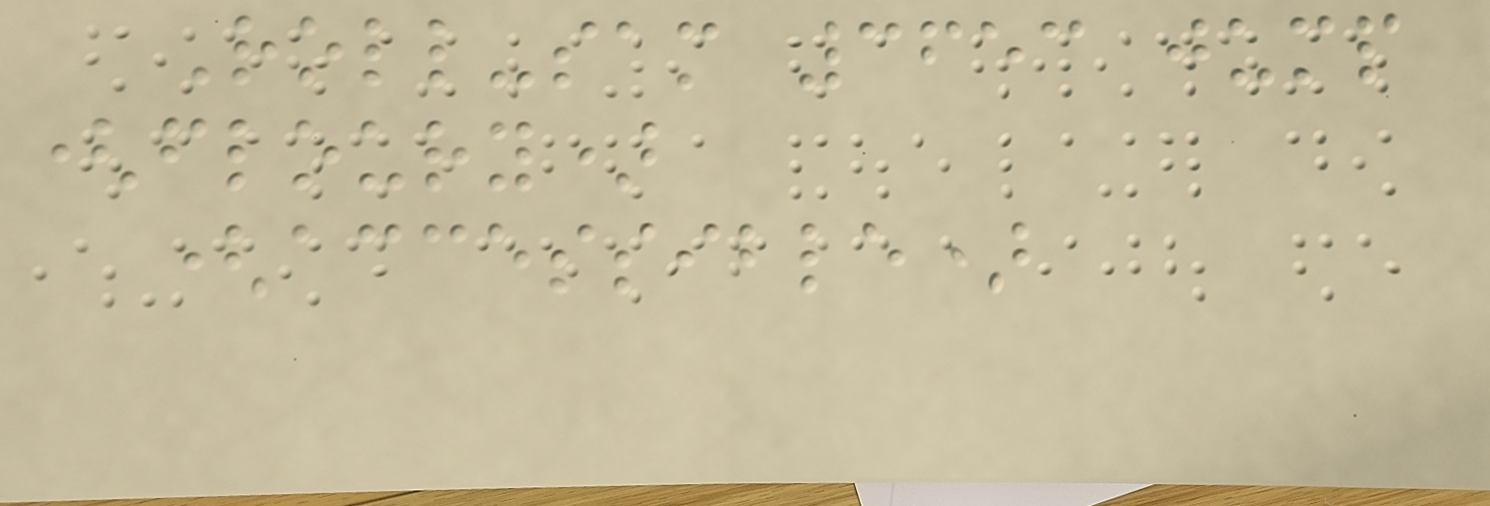Roll-sam 3653 jump
(floury)
(accessible)
